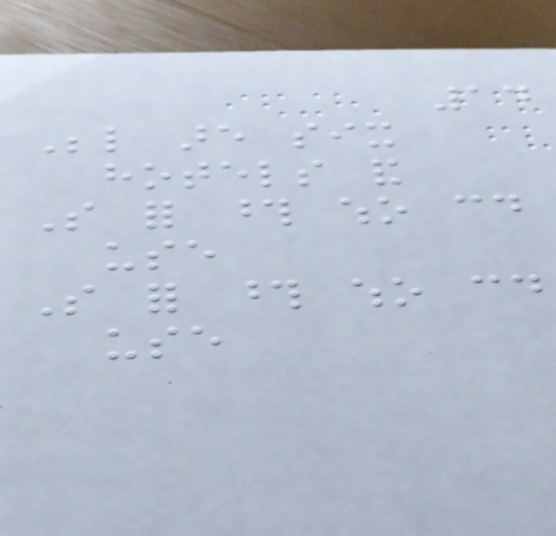14
Below are six
hotels and
So for those who could
use
So for those who could
use
